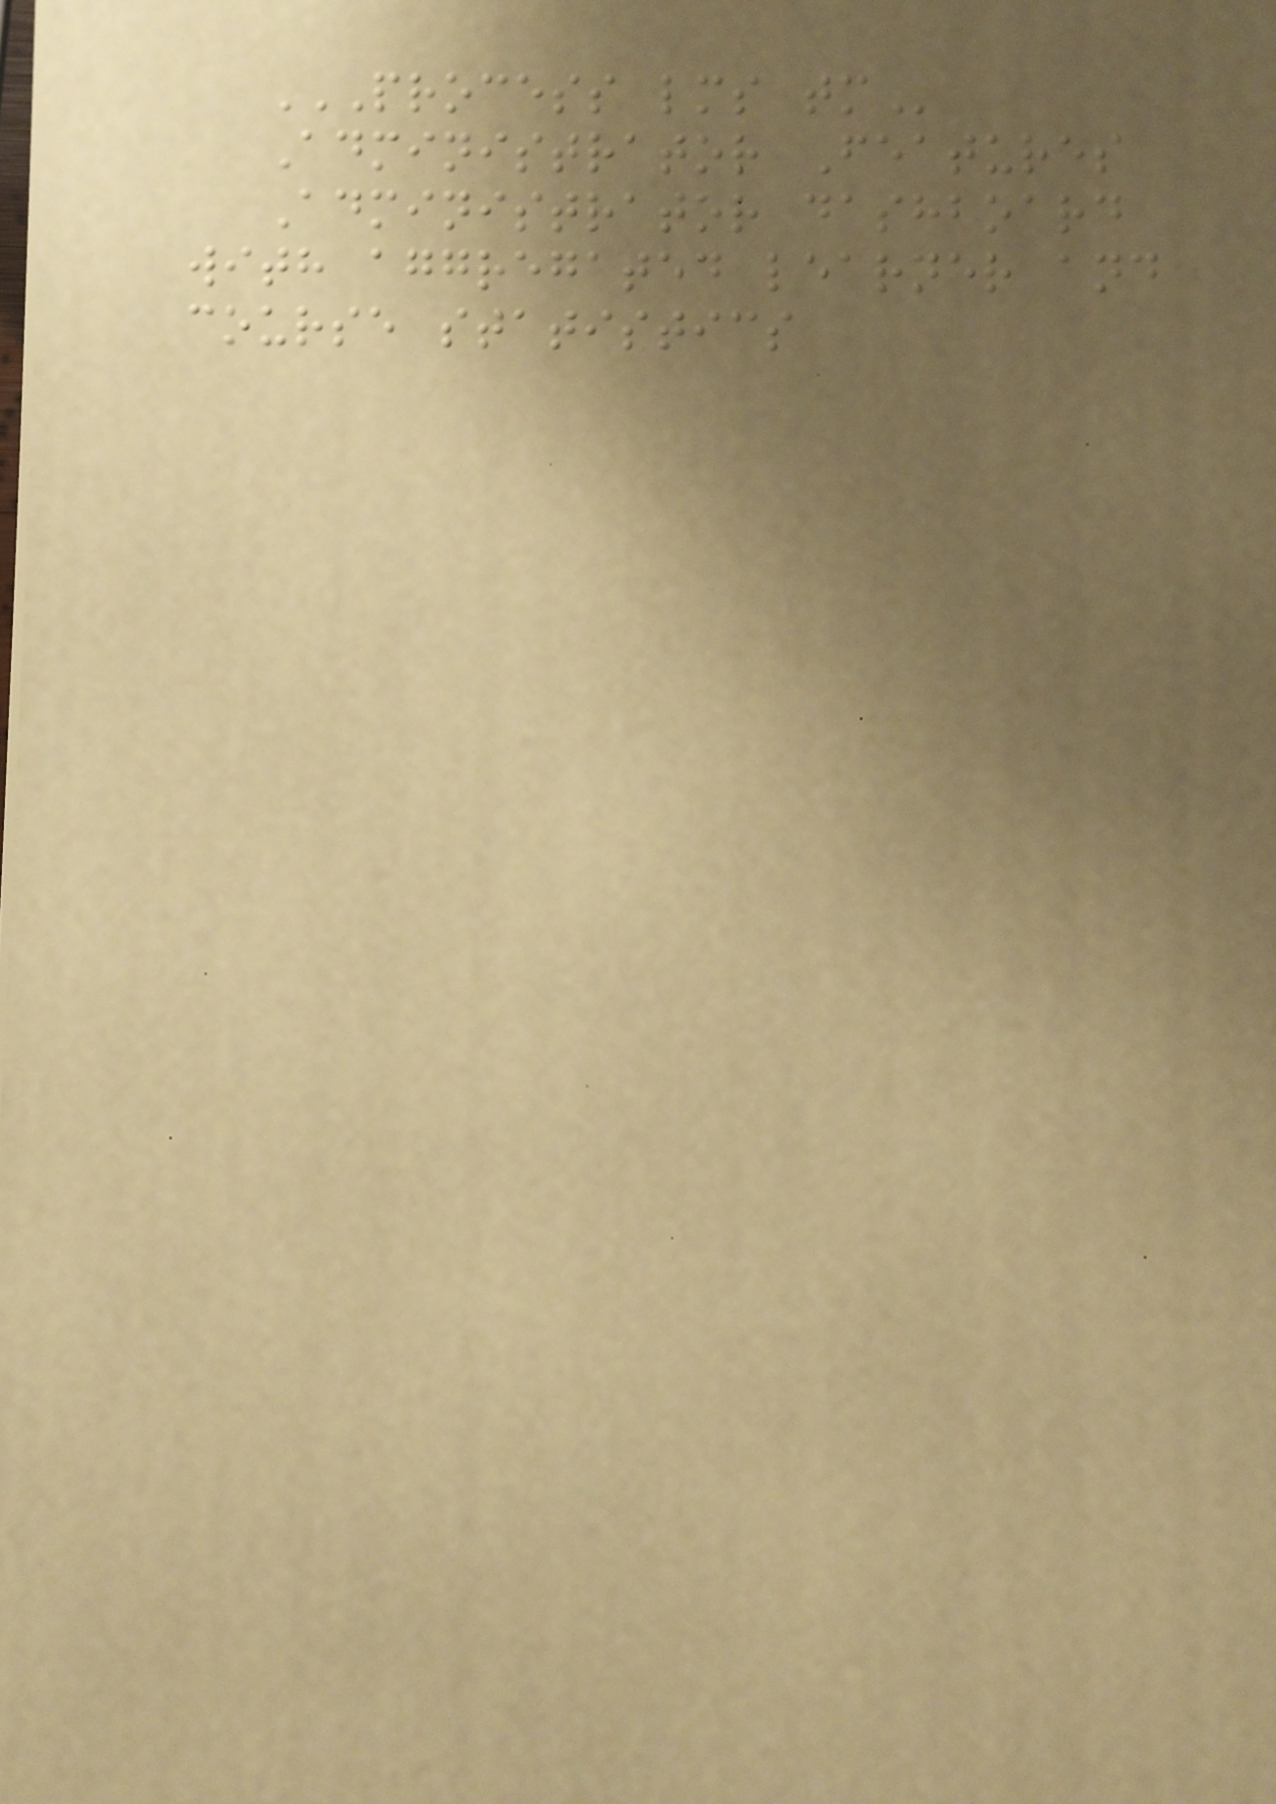PROCESS LMS TM
Administrator Features
Administrator dashboard
with aggregated learner and
course statistics
